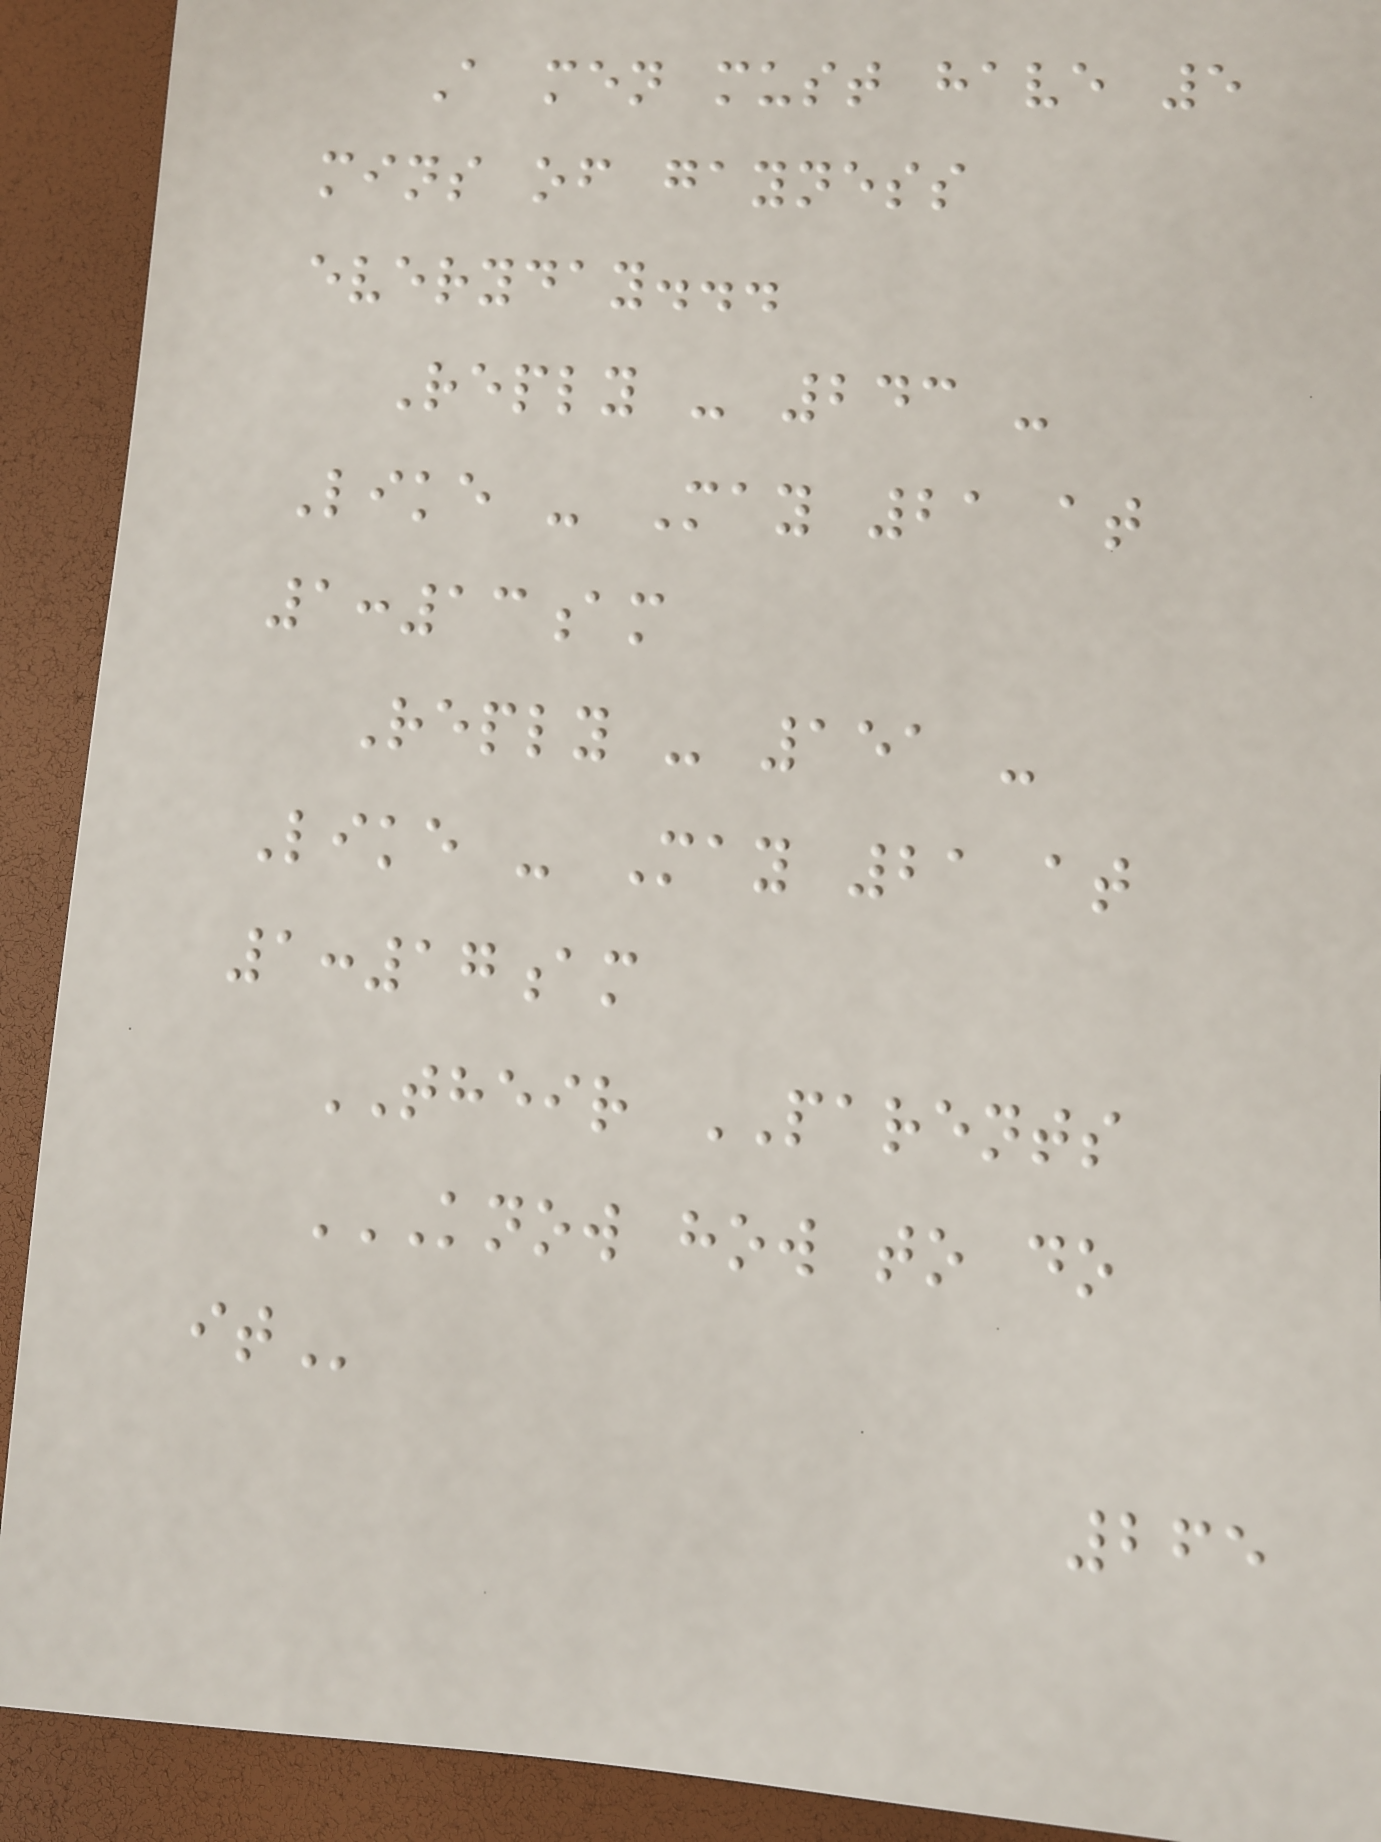A men must have 5
mins of gayness
everyday...
Reply - 243 -
Like - May 21 at
1:13am
Reply - 151 -
Like - May 21 at
1:17am
THEIR PARENTS
KNOW HOW TO DO
IT
265
